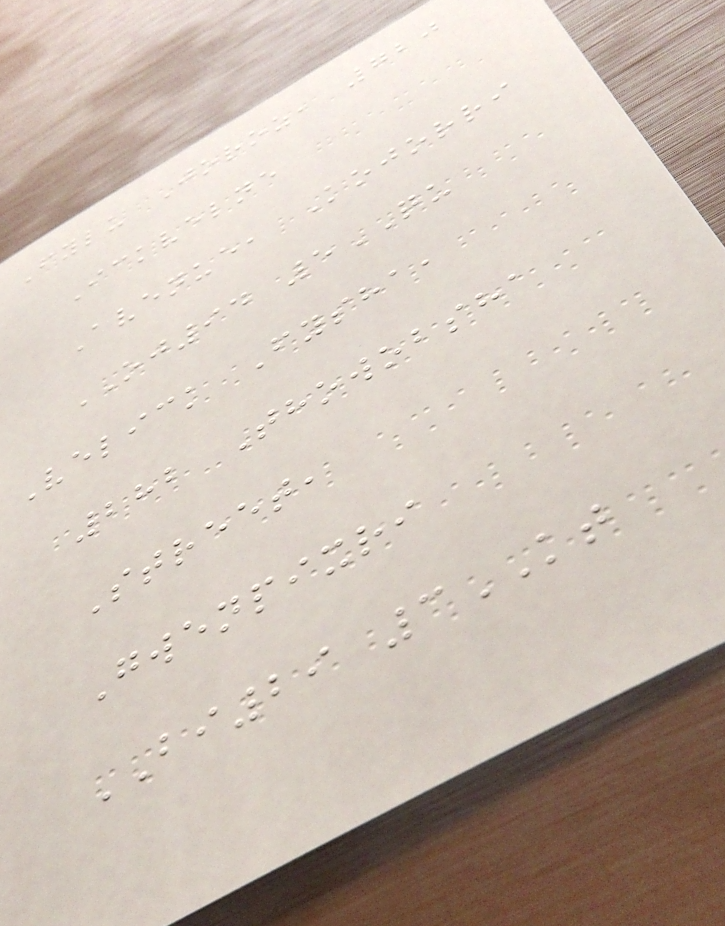Fylu Joroz, 720
Ickvelne
Avenue, Kojorri
OJ94 5QU
Velick Fysha,
282 Thowobsha
Street,
Gwenpixri
BI29 3KT
